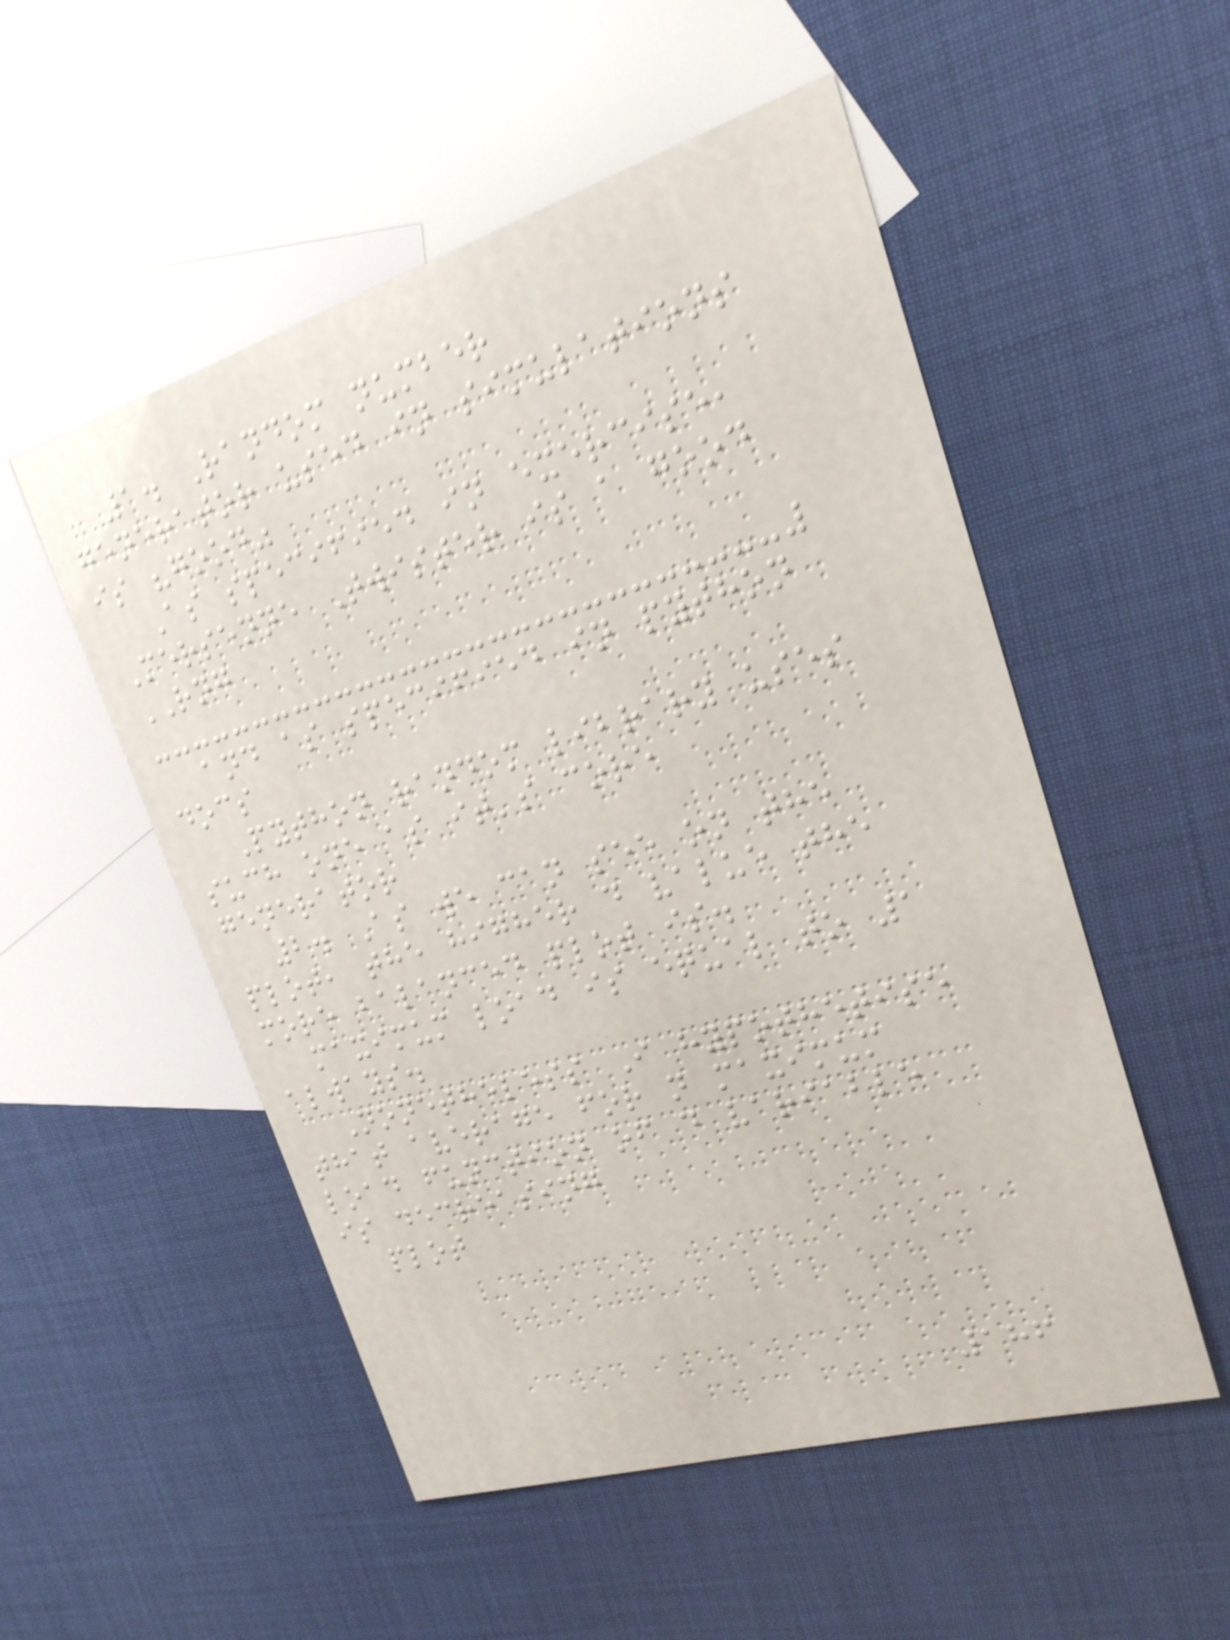1. Random number
generator used in simulations
is "good"
As specified in exercise,
Mersenne Twister is a good
RNG
and as specified in python
docs
Python random library uses
such one as it's core
generator
2. As we can see on the
plot, the higher d value the
more balanced plot is.
maximum load is equal to 1
always.
Nonetheless I hypothetise
that average for n maximum
load function of d variable
is decreasing
plot
186
